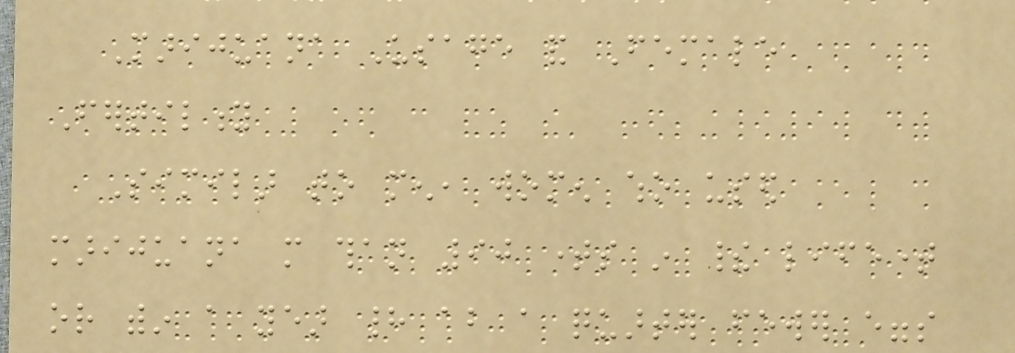Marijuana Usage and Female
Fertility
Similar to men, women who used
marijuana more than 90 times in their lifetime
or within a year had about a quarter fewer eggs
